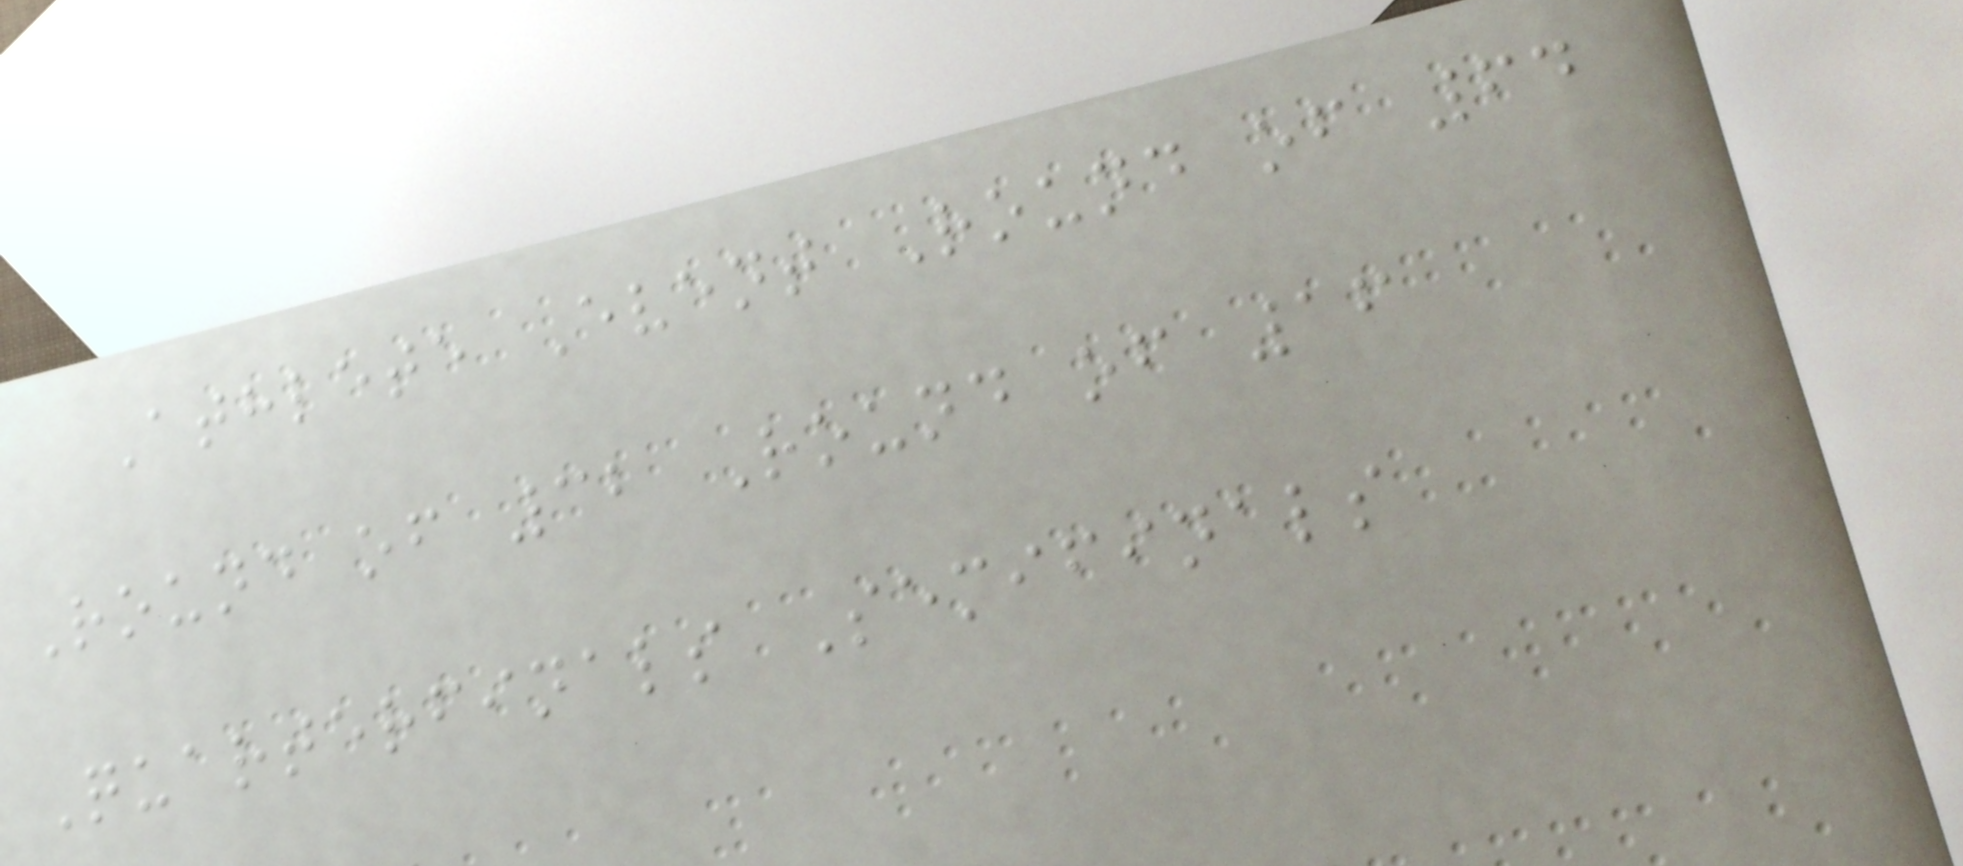Athlete Event Round of 64
Round of 32 Round of 16
Quarterfinals Semifinals
